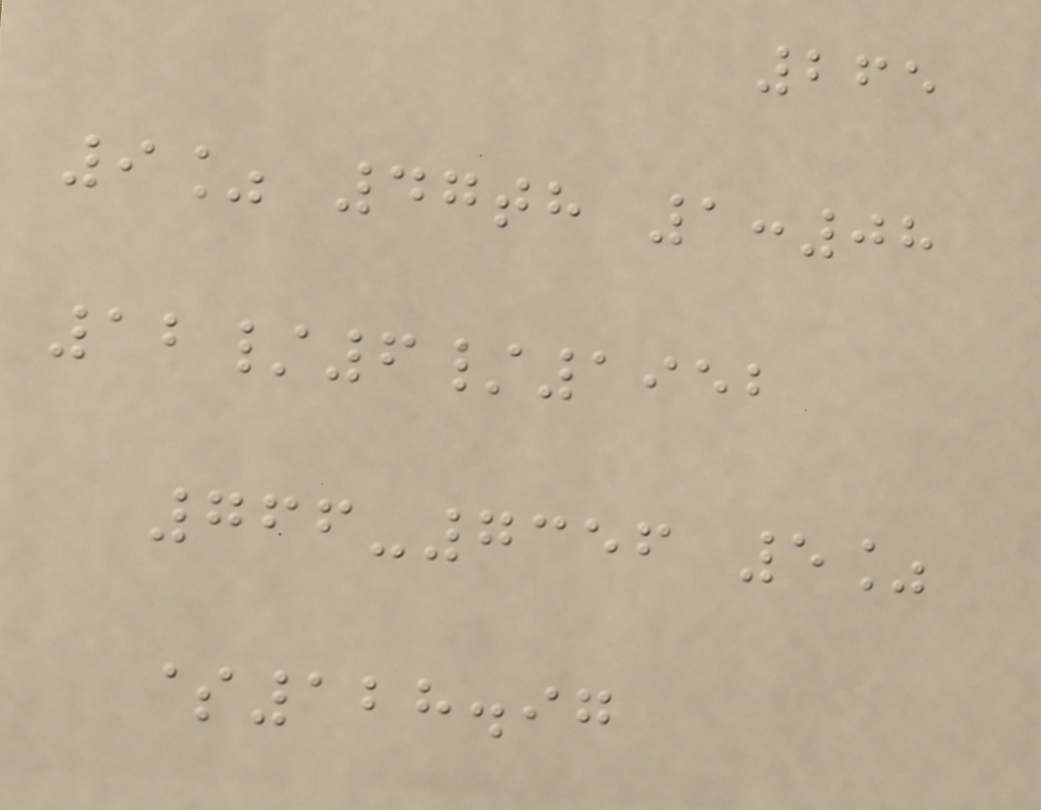265
9% 47th 1:08
12/6/1952
766-7356 5%
$128.97
